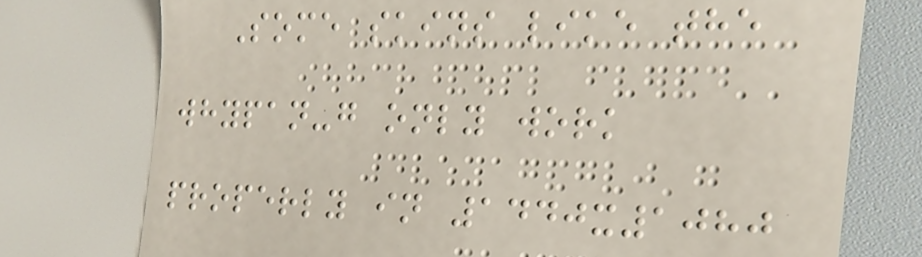Some skins like the
whypan-g only work
properly in 1440x1080
